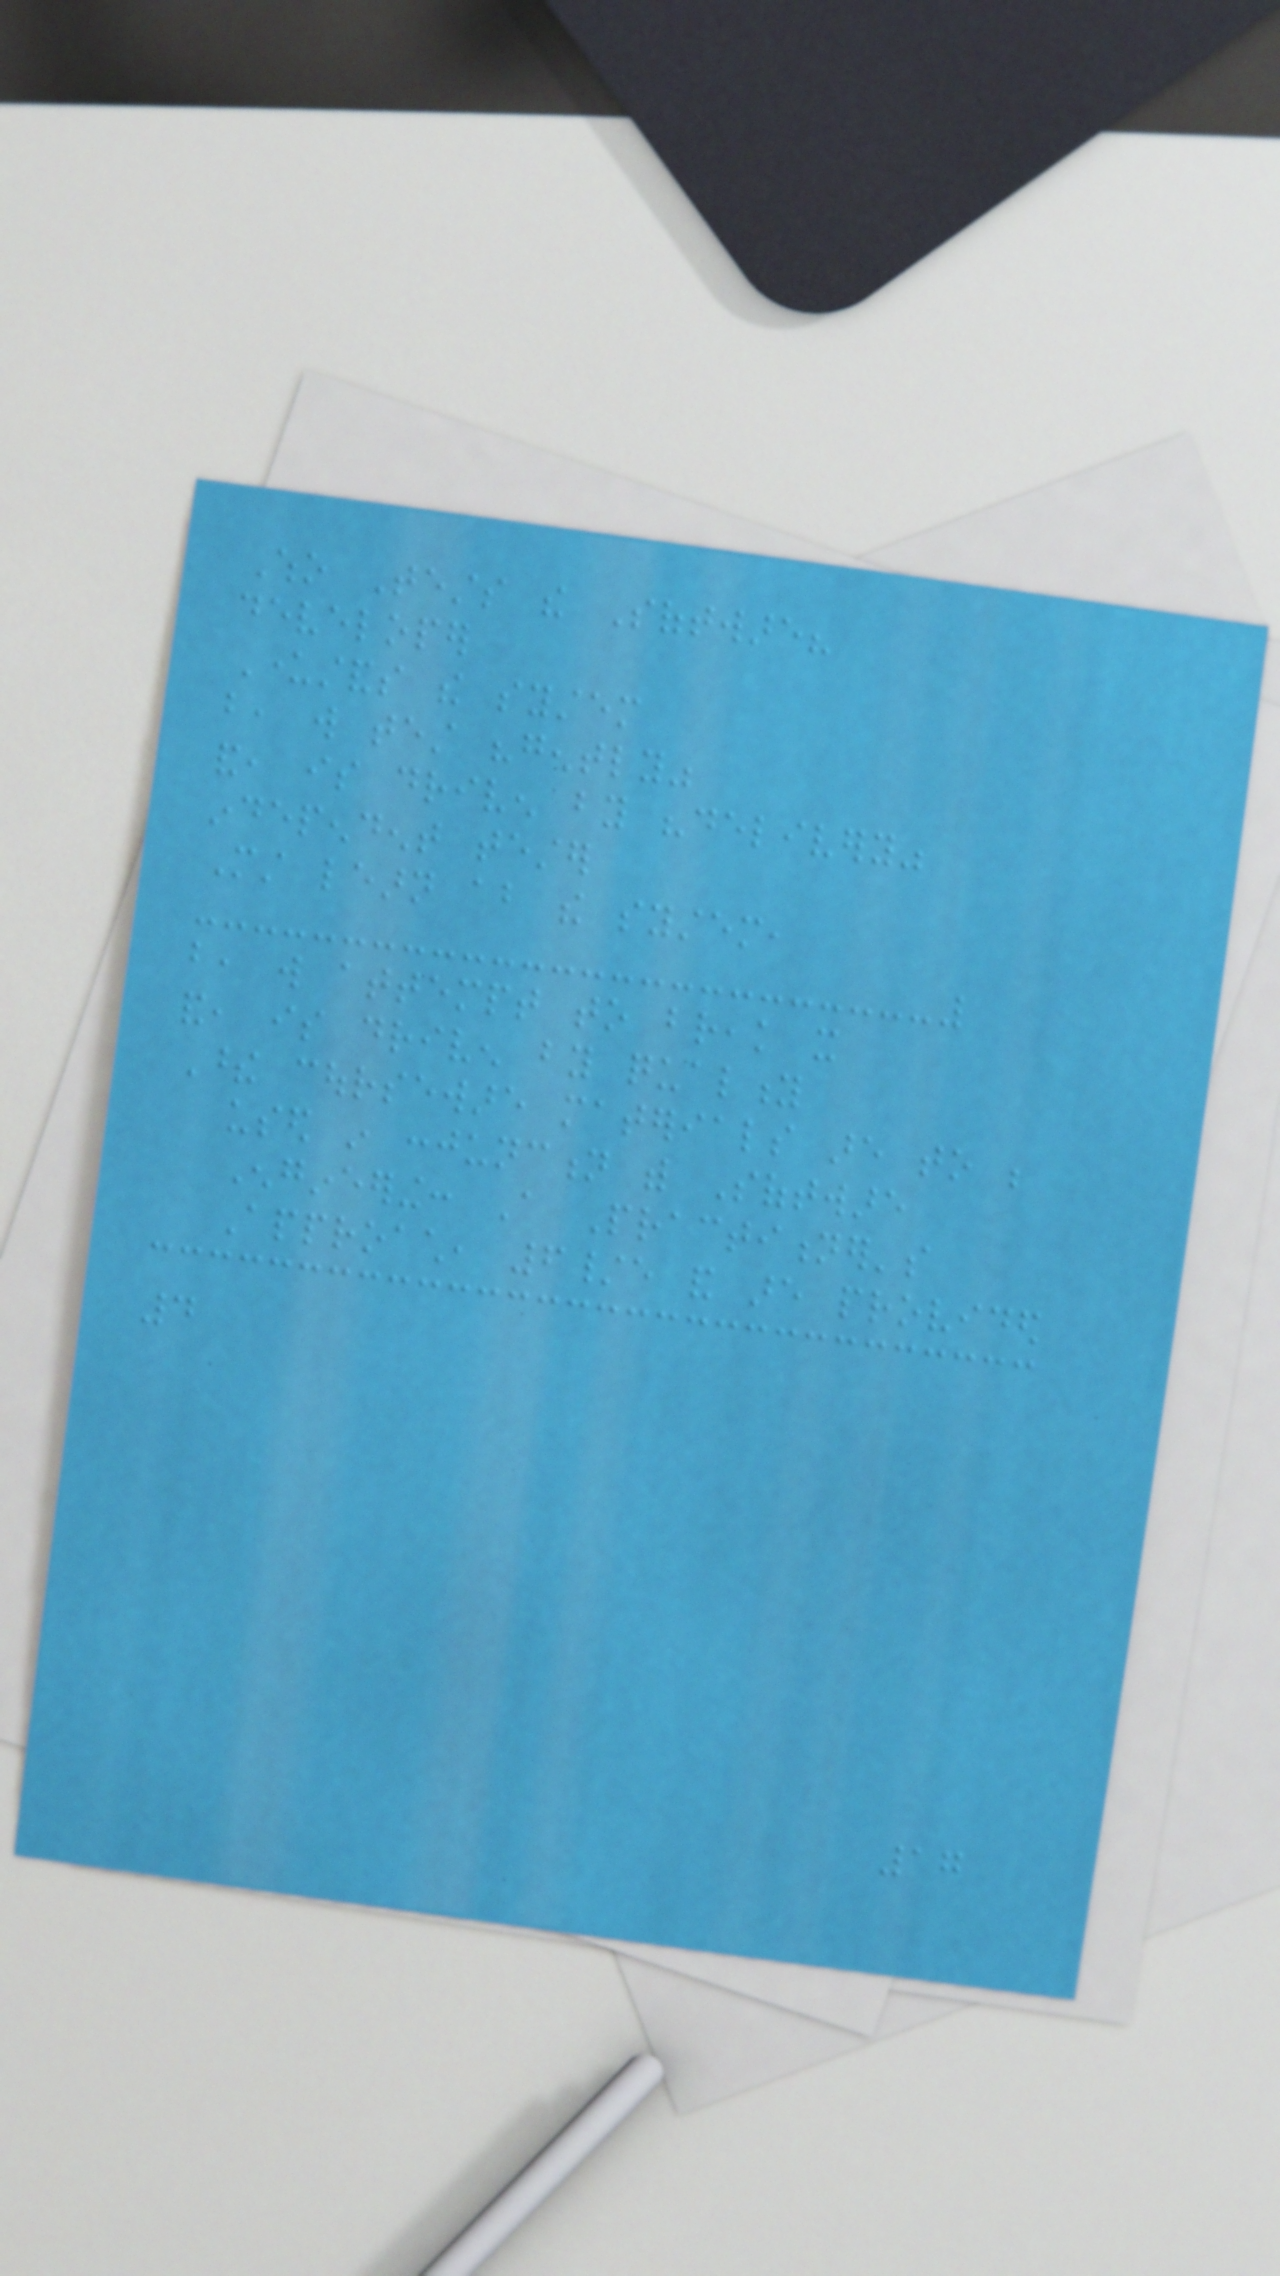Who Tests the Software?
developer
Understands the system
but, will test "gently"
and, is driven by "delivery"
independent tester
Must learn about the system,
but, will attempt to break it
and, is driven by quality
These courseware materials are to be
used in conjunction with Software
Engineering: A Practitioner's
Approach, 6/e and are provided
4
17
